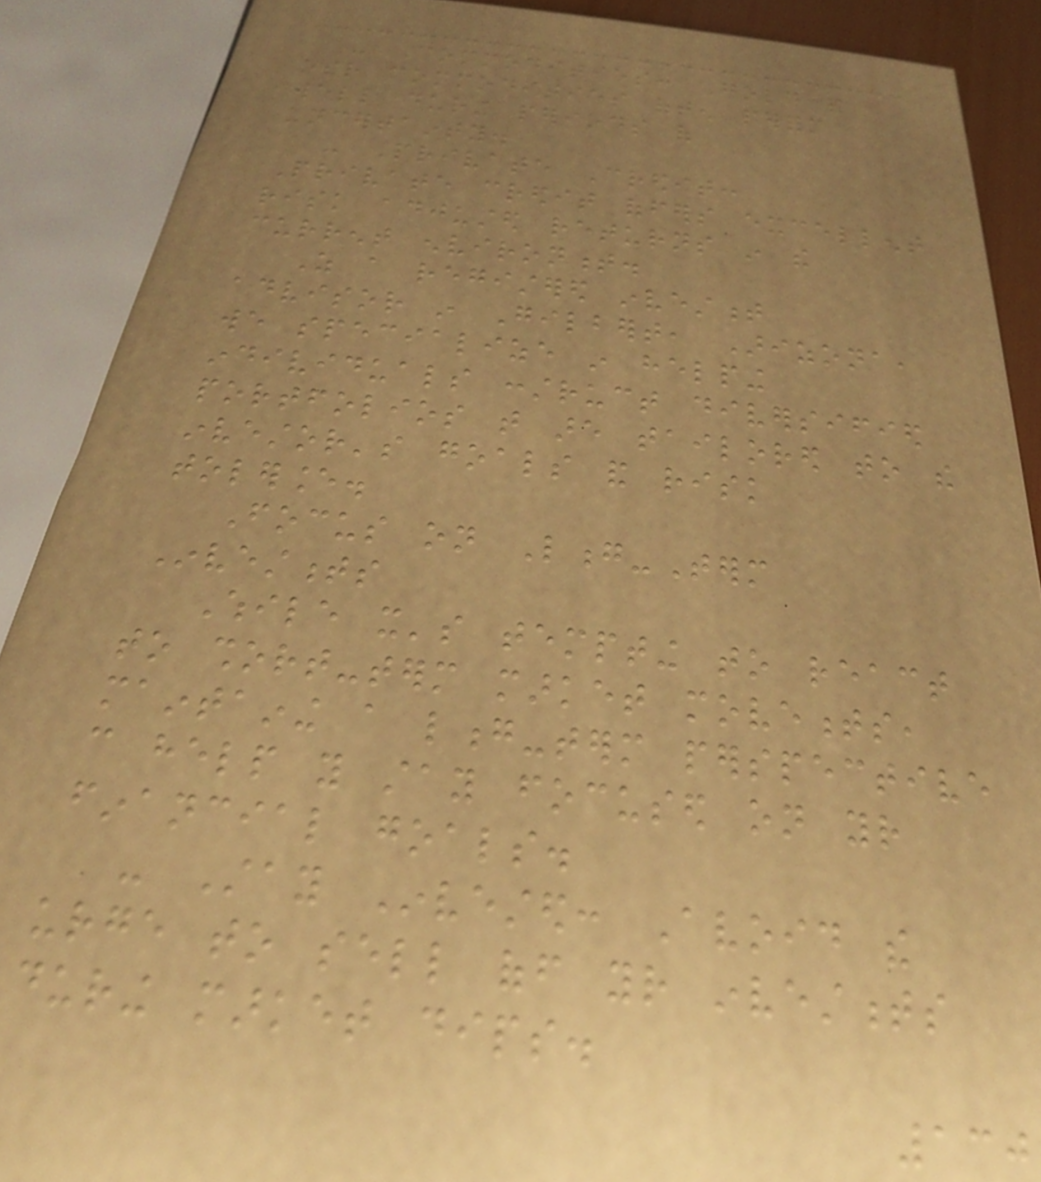- Commodities: Gold and
other commodities often perform
well during periods of
uncertainty.
- Private Credit:
Private credit offers excellent
risk adjusted returns in the
current environment.
As a registered investment
advisor in Gilbert, Arizona,
we specialize in helping
individuals construct diversified
portfolios that are tailored to the
investor's goals and risk
tolerance.
Focus on Long-Term
Investments
While it's tempting to react
to short-term market movements,
maintaining a long-term perspective
can help you stay focused on your
financial goals.
- Stay Invested: Avoid the
urge to sell off your investments
during market dips.
130
